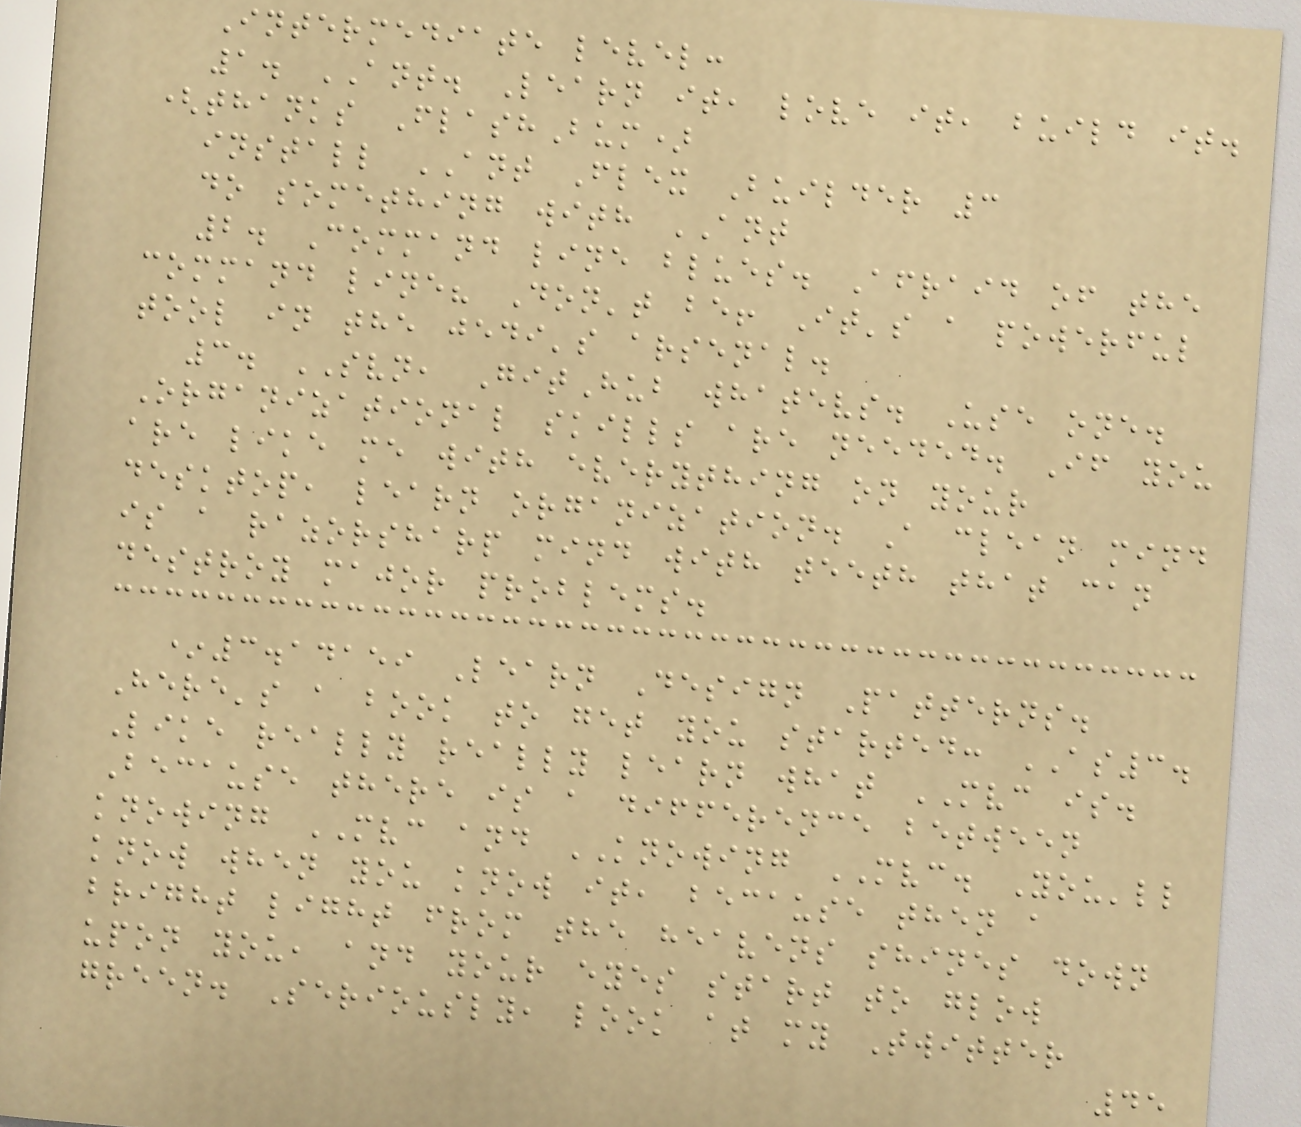Intermediate level:
1. ANT. Learn it, love it, build it.
(thanks FlashBum)
install ANT Flex Builder 3
do something with ANT
2. Command line blues. Afraid of the
command line? Don't be! It's a powerful
tool in the jedi's arsenal.
3. SVN, GitHub whatevs. Use one.
Organizational skills are needed. If you
are like me with everything on your
desktop, learn organization. A clean mind
is a razorsharp mind with teeth that can
destroy major problems.
*3.14159 Learn Design Patterns.
Here's a book to get you started: AS3.
Like really really learn what MVC is.
Because there is a difference between
knowing MVC and KNOWING MVC. You'll
know when you know it, because then a
bright light from the heavens shines down
upon you, and your eyes start to glow
green. Seriously, look at my Twitter
45
